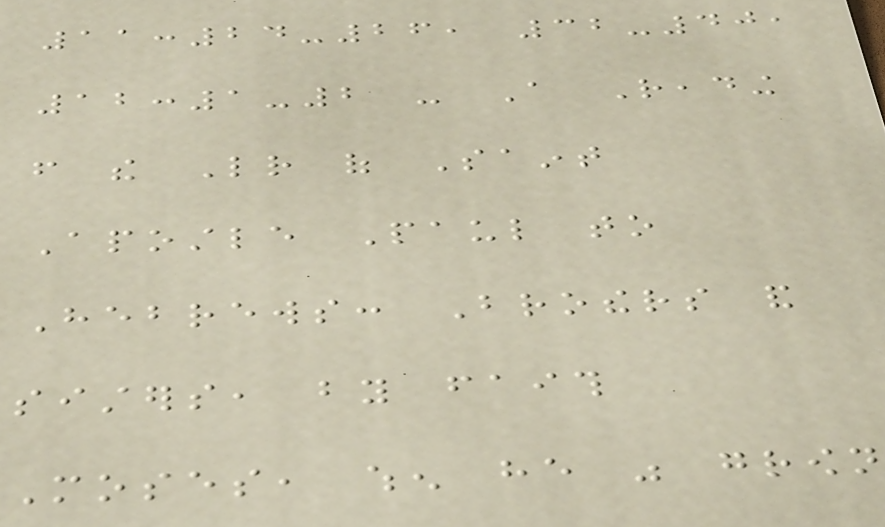11:24-26, 32-40,
12:1-2 - A Reading
from the Letter of Saint
Apostle Paul to
Hebrews: Brothers and
sisters, by faith
Moses, when he was grown
